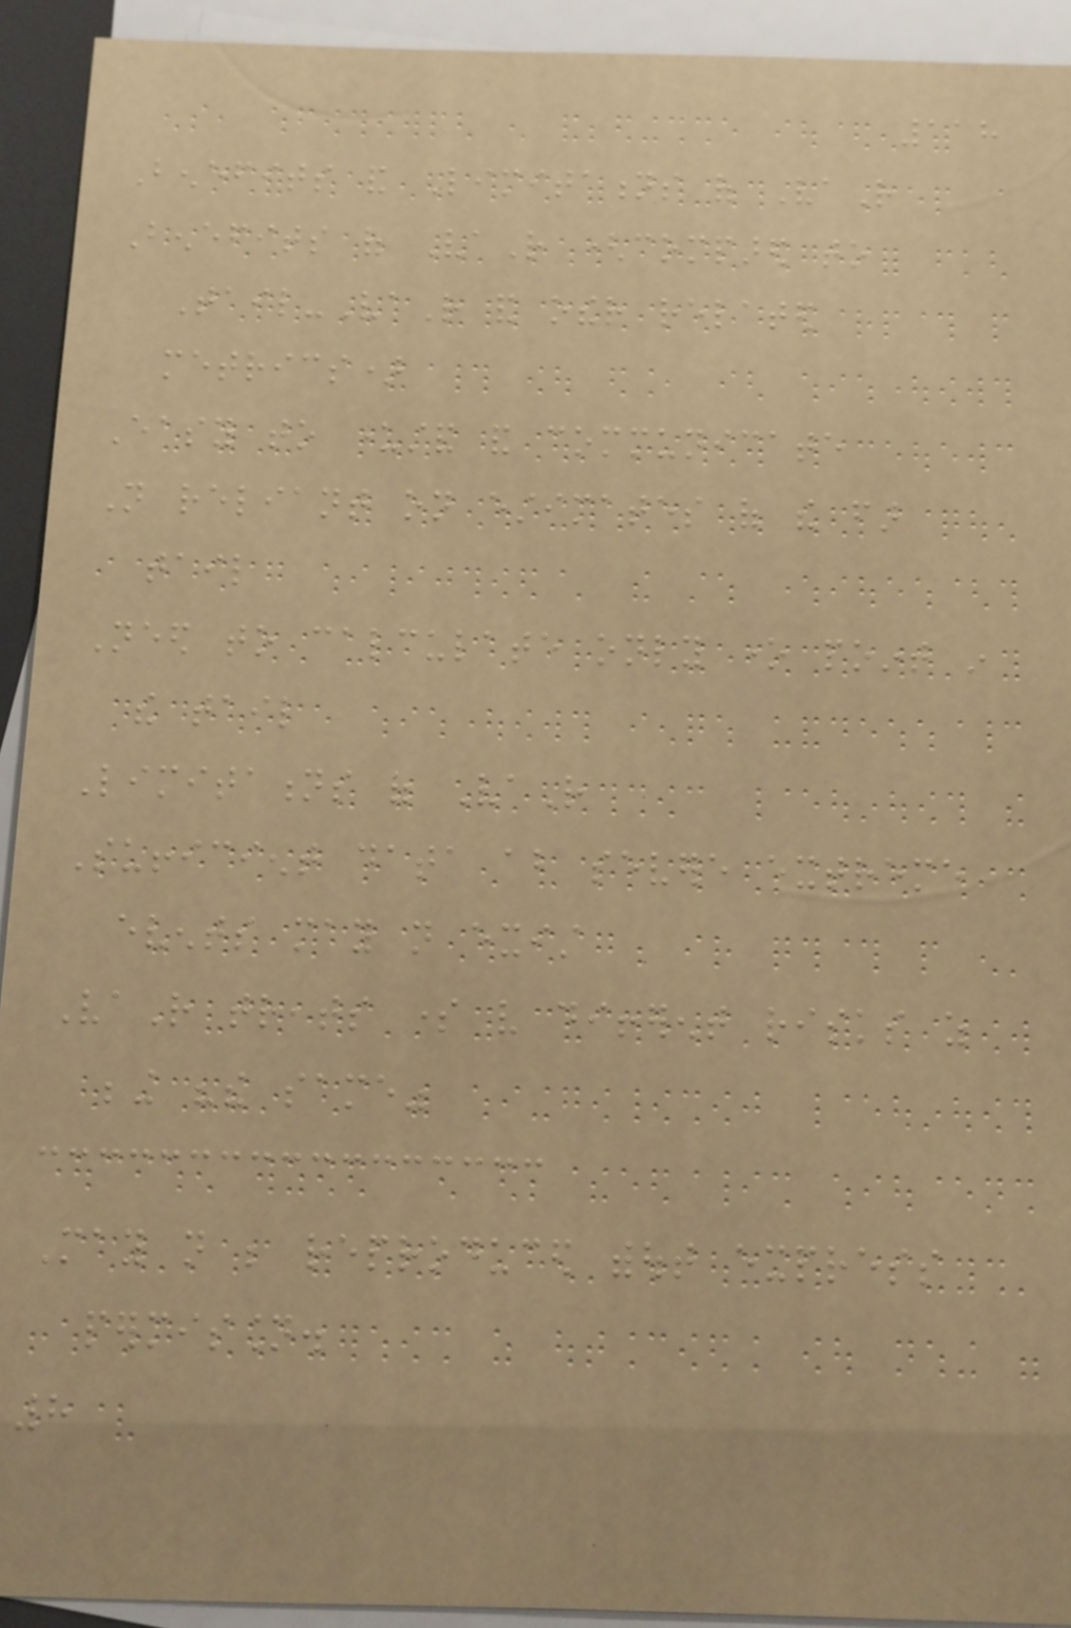118
Benefits and Limitations of VaR
Benefits of VaR (compared to
Tail-VaR and other related
metrics)
Easy to understand and communicate
Not reliant on estimates of the far
tail
Need to calculate only one point in
the tail
Limitations of VaR
Sufficient data about severe extreme
events may not exist
VaR treats some very different risks as
being "the same"
May not be reproduced without express
permission.
8
